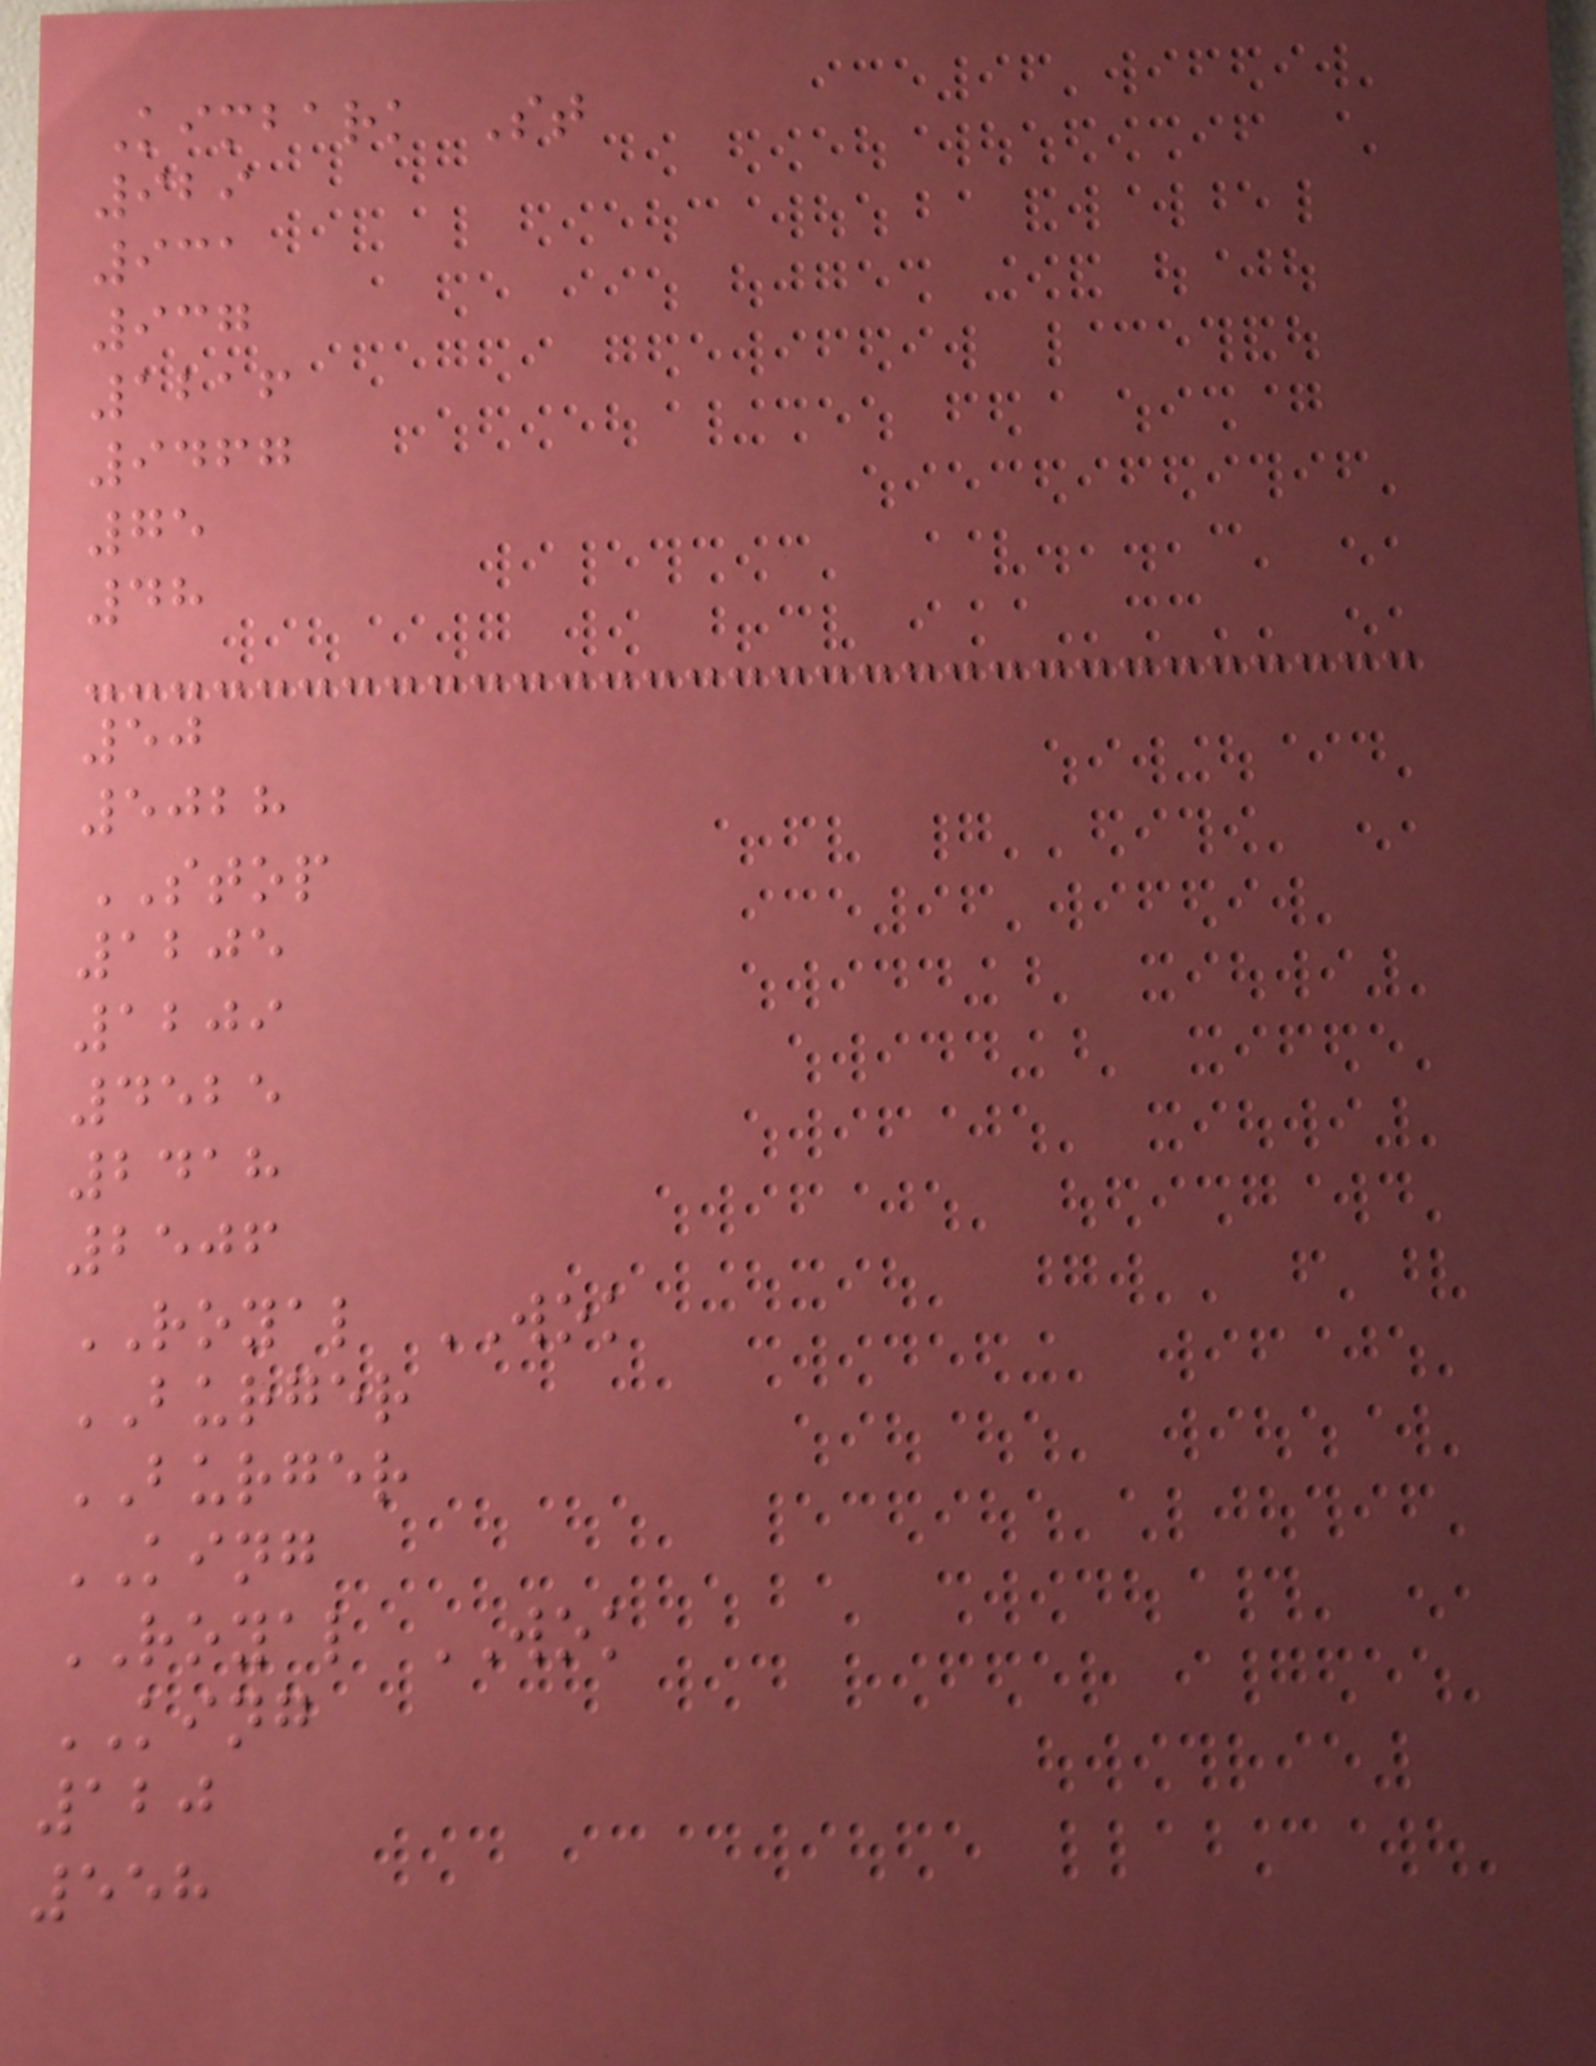Kimbark St
929
931
937
1216
9467
75
48
50
5028
STOP
1205
1209
4525
2418
2506
ROYAL WOK
BURGER
BURGER
KING
ROYAL WOK
KING
120
558
